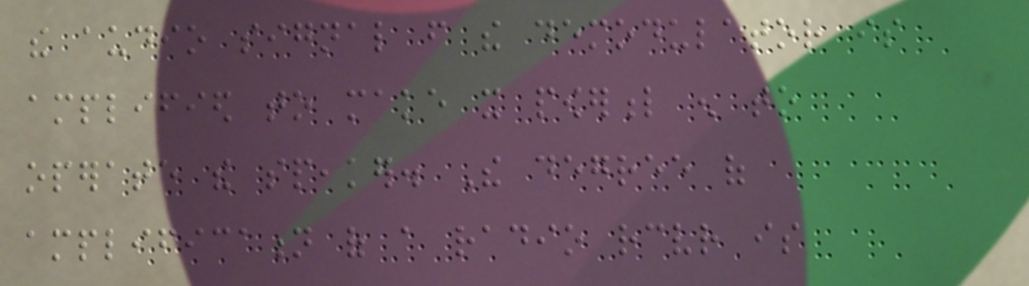the audio signal from the demodulator is
amplified to make it powerful enough to
operate the speaker. The degree of
amplification of a radio receiver is
